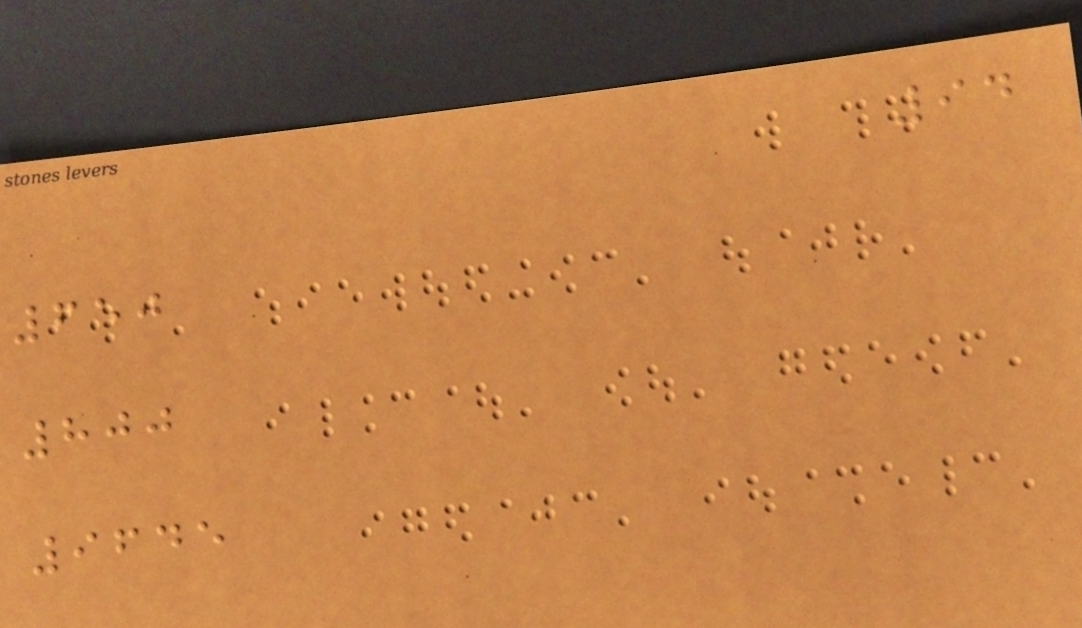94
650
800
9645
